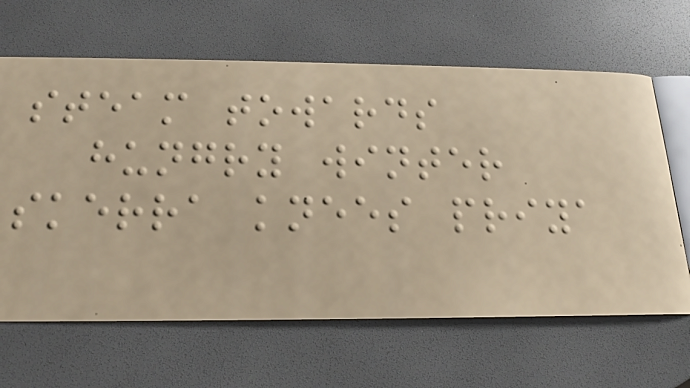steam towards
hungry winter
skerra knees priya
